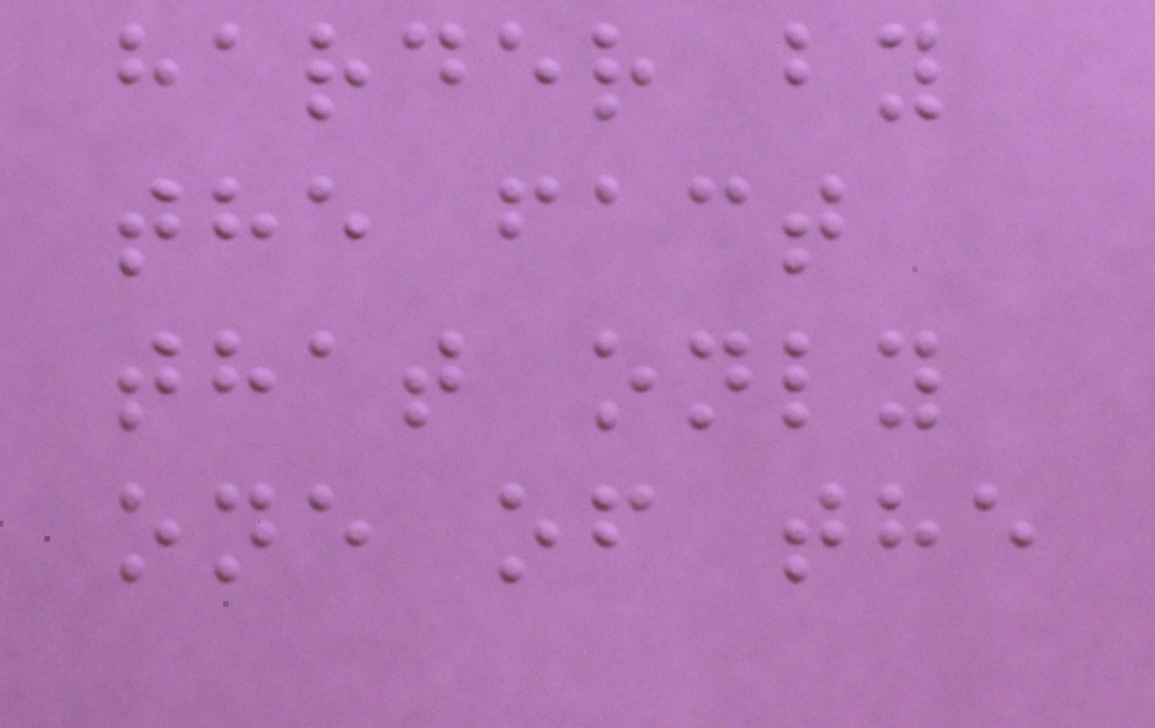harder by
the fact
that only
one of the
